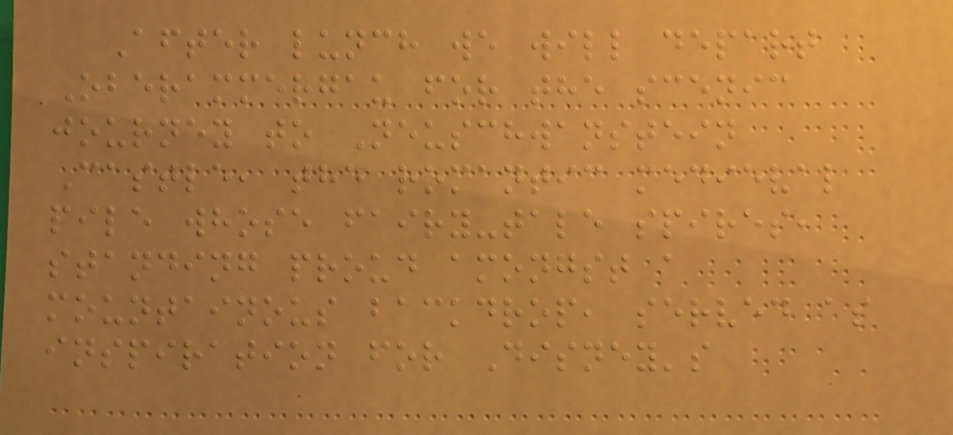After lunch we will depart
Oberammergau for the scenic
journey to Neuschwanstein
Castle, the romantic medieval
pile whose fairy-tale spires,
standing proud amongst a
mountainous backdrop, served as
inspiration for Disney's
